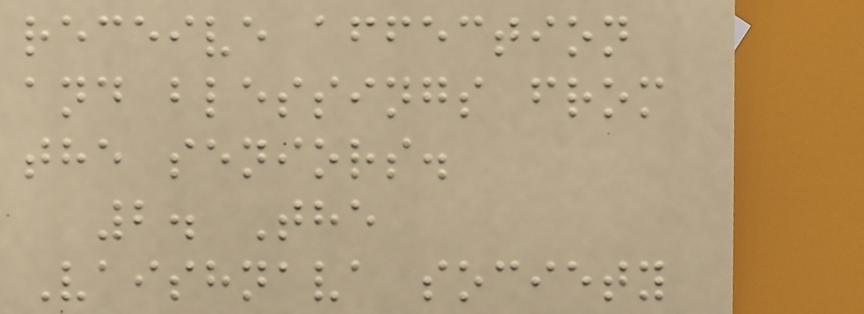receive affection
and blessings from
the seniors.
2. The
Vaishnava society
